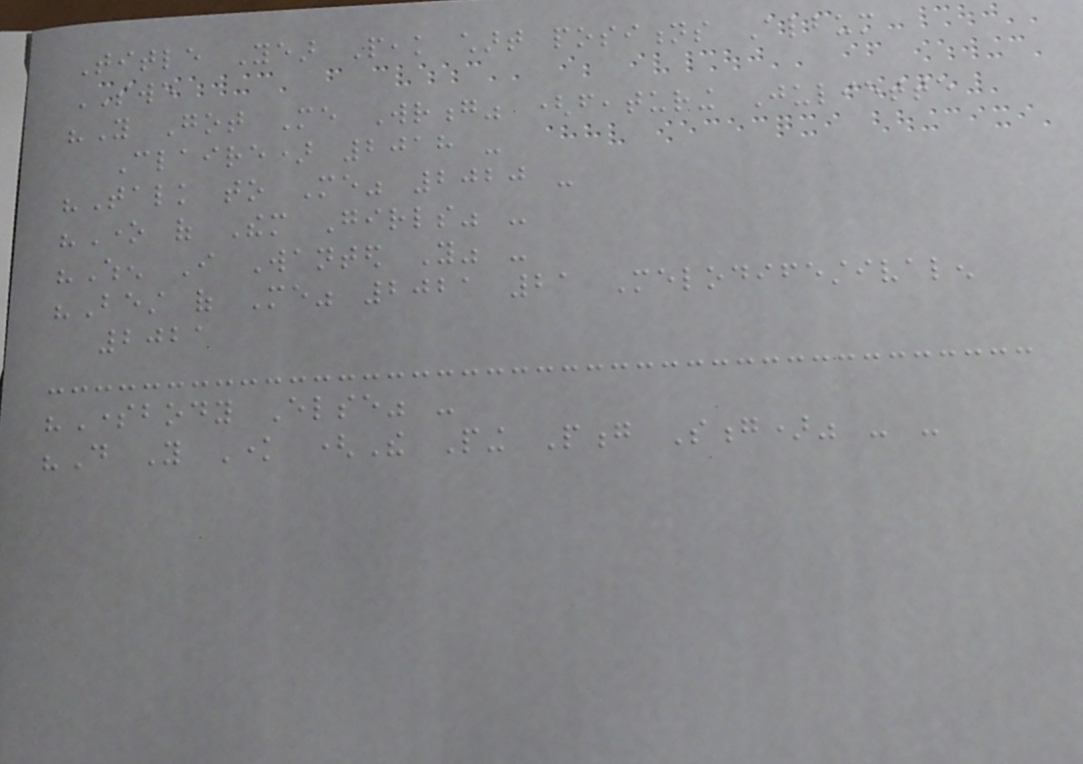Title Year Peak chart positions Album
SWE
"You Got Me Wrong" (featuring Juliette
Claire) 2018 -
"Talk to Me" 2020 -
"One of Them Girls" -
"When I Wanted You" -
"Best of Me" 2021 21 Melodifestivalen
2021
"Somebody Else" -
"Do You Know (The Ping Pong Song)" - -
